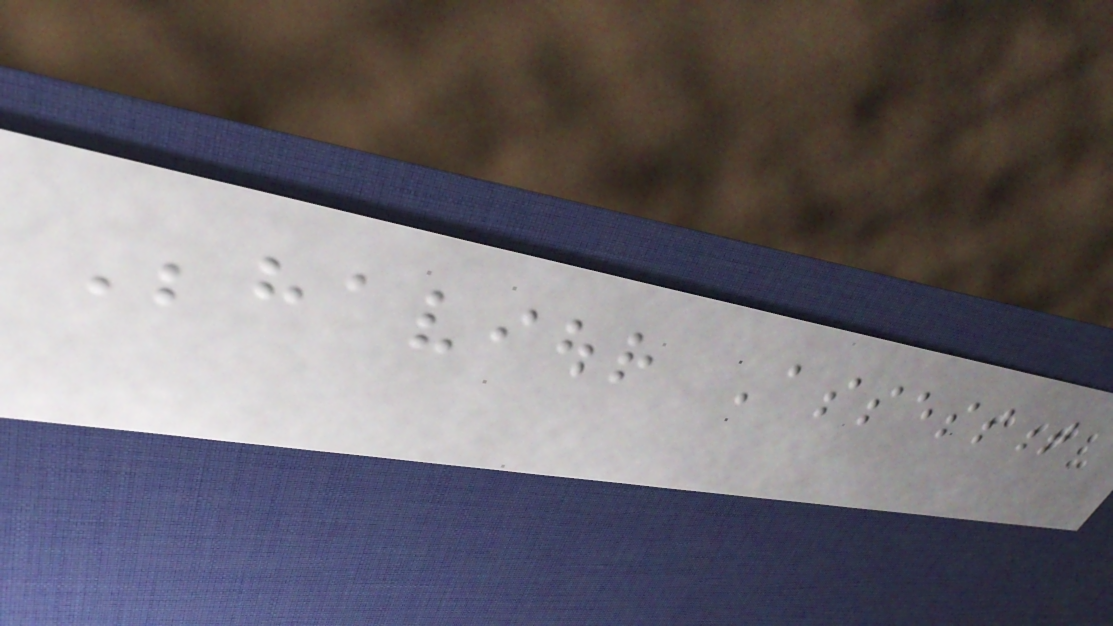Behaviour Assessment
